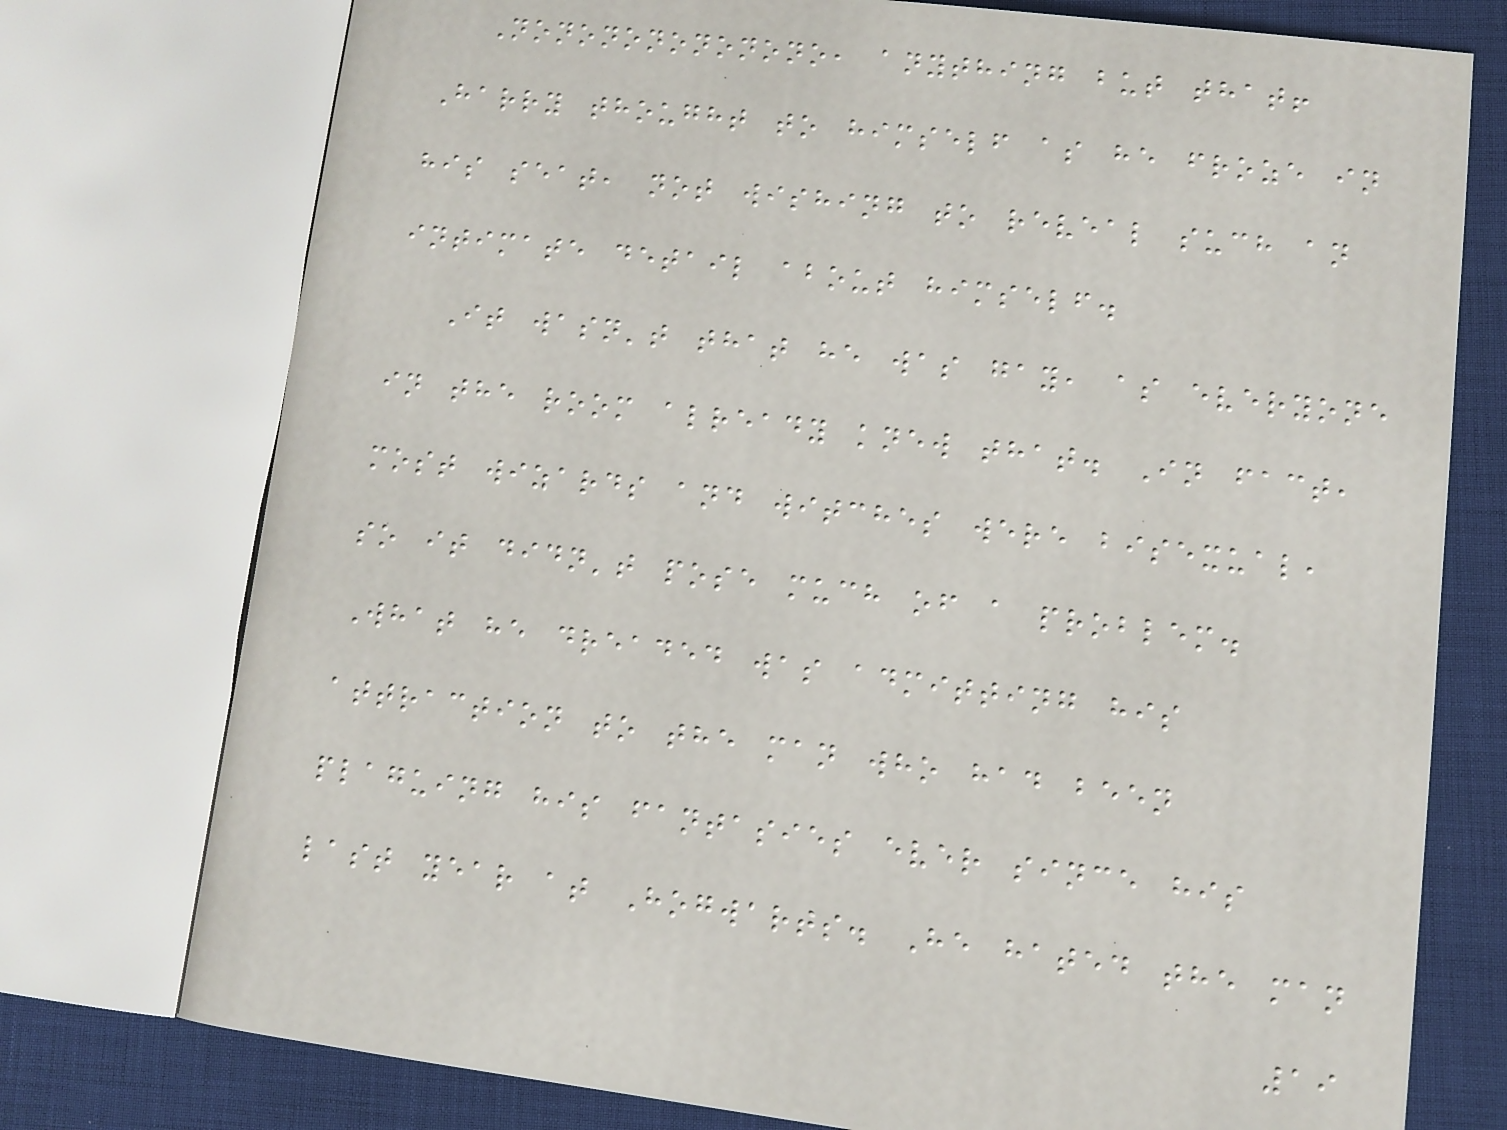Nonononononono, anything but that!
Harry thought to himself as he froze in
his seat, not wishing to reveal such an
intimate detail about himself.
It wasn't that he was gay, as everyone
in the room already knew that. In fact,
most wizards and witches were bisexual,
so it didn't pose much of a problem.
What he dreaded was admitting his
attraction to the man who had been
plaguing his fantasies ever since his
last year at Hogwarts. He hated the man
19
